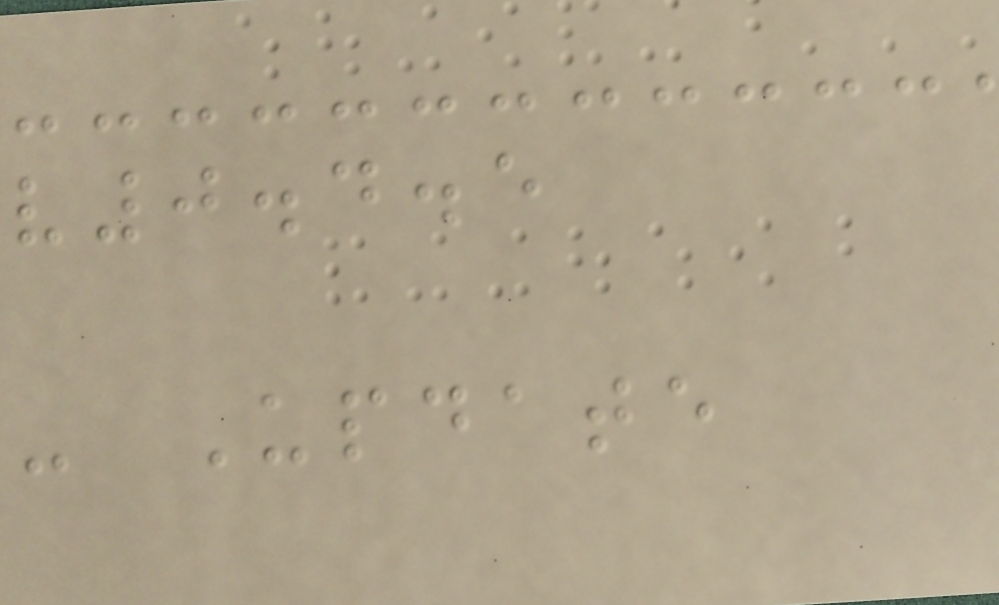v0.4.5
- Update
